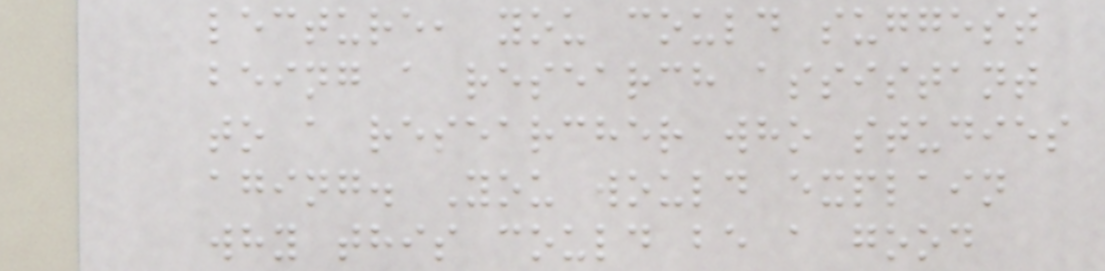lecture, you could suggest
being a research assistant
to a researcher who studies
aging. You would explain
why this could be a good
